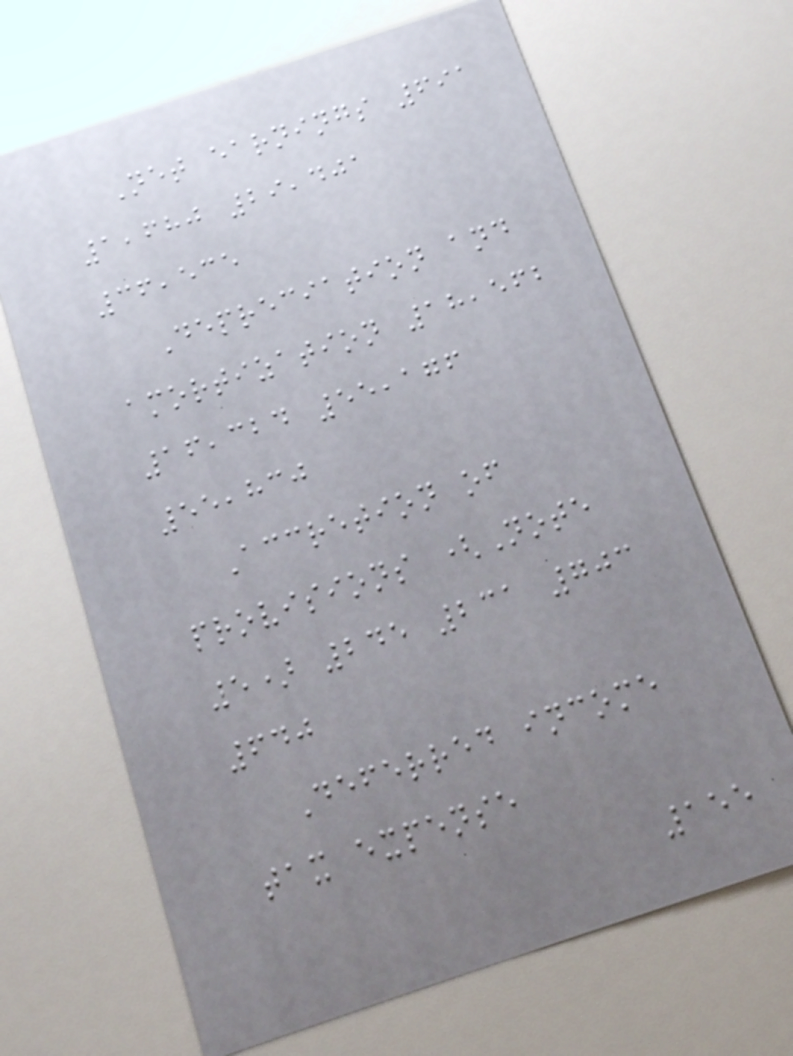Net earnings 691
1,680 29,401
36,535
Depreciation and
amortization 18,562
16,324 55,176
55,830
Accretion of
provisions (Note
5) 245 231 703
640
Deferred income
tax expense
155
